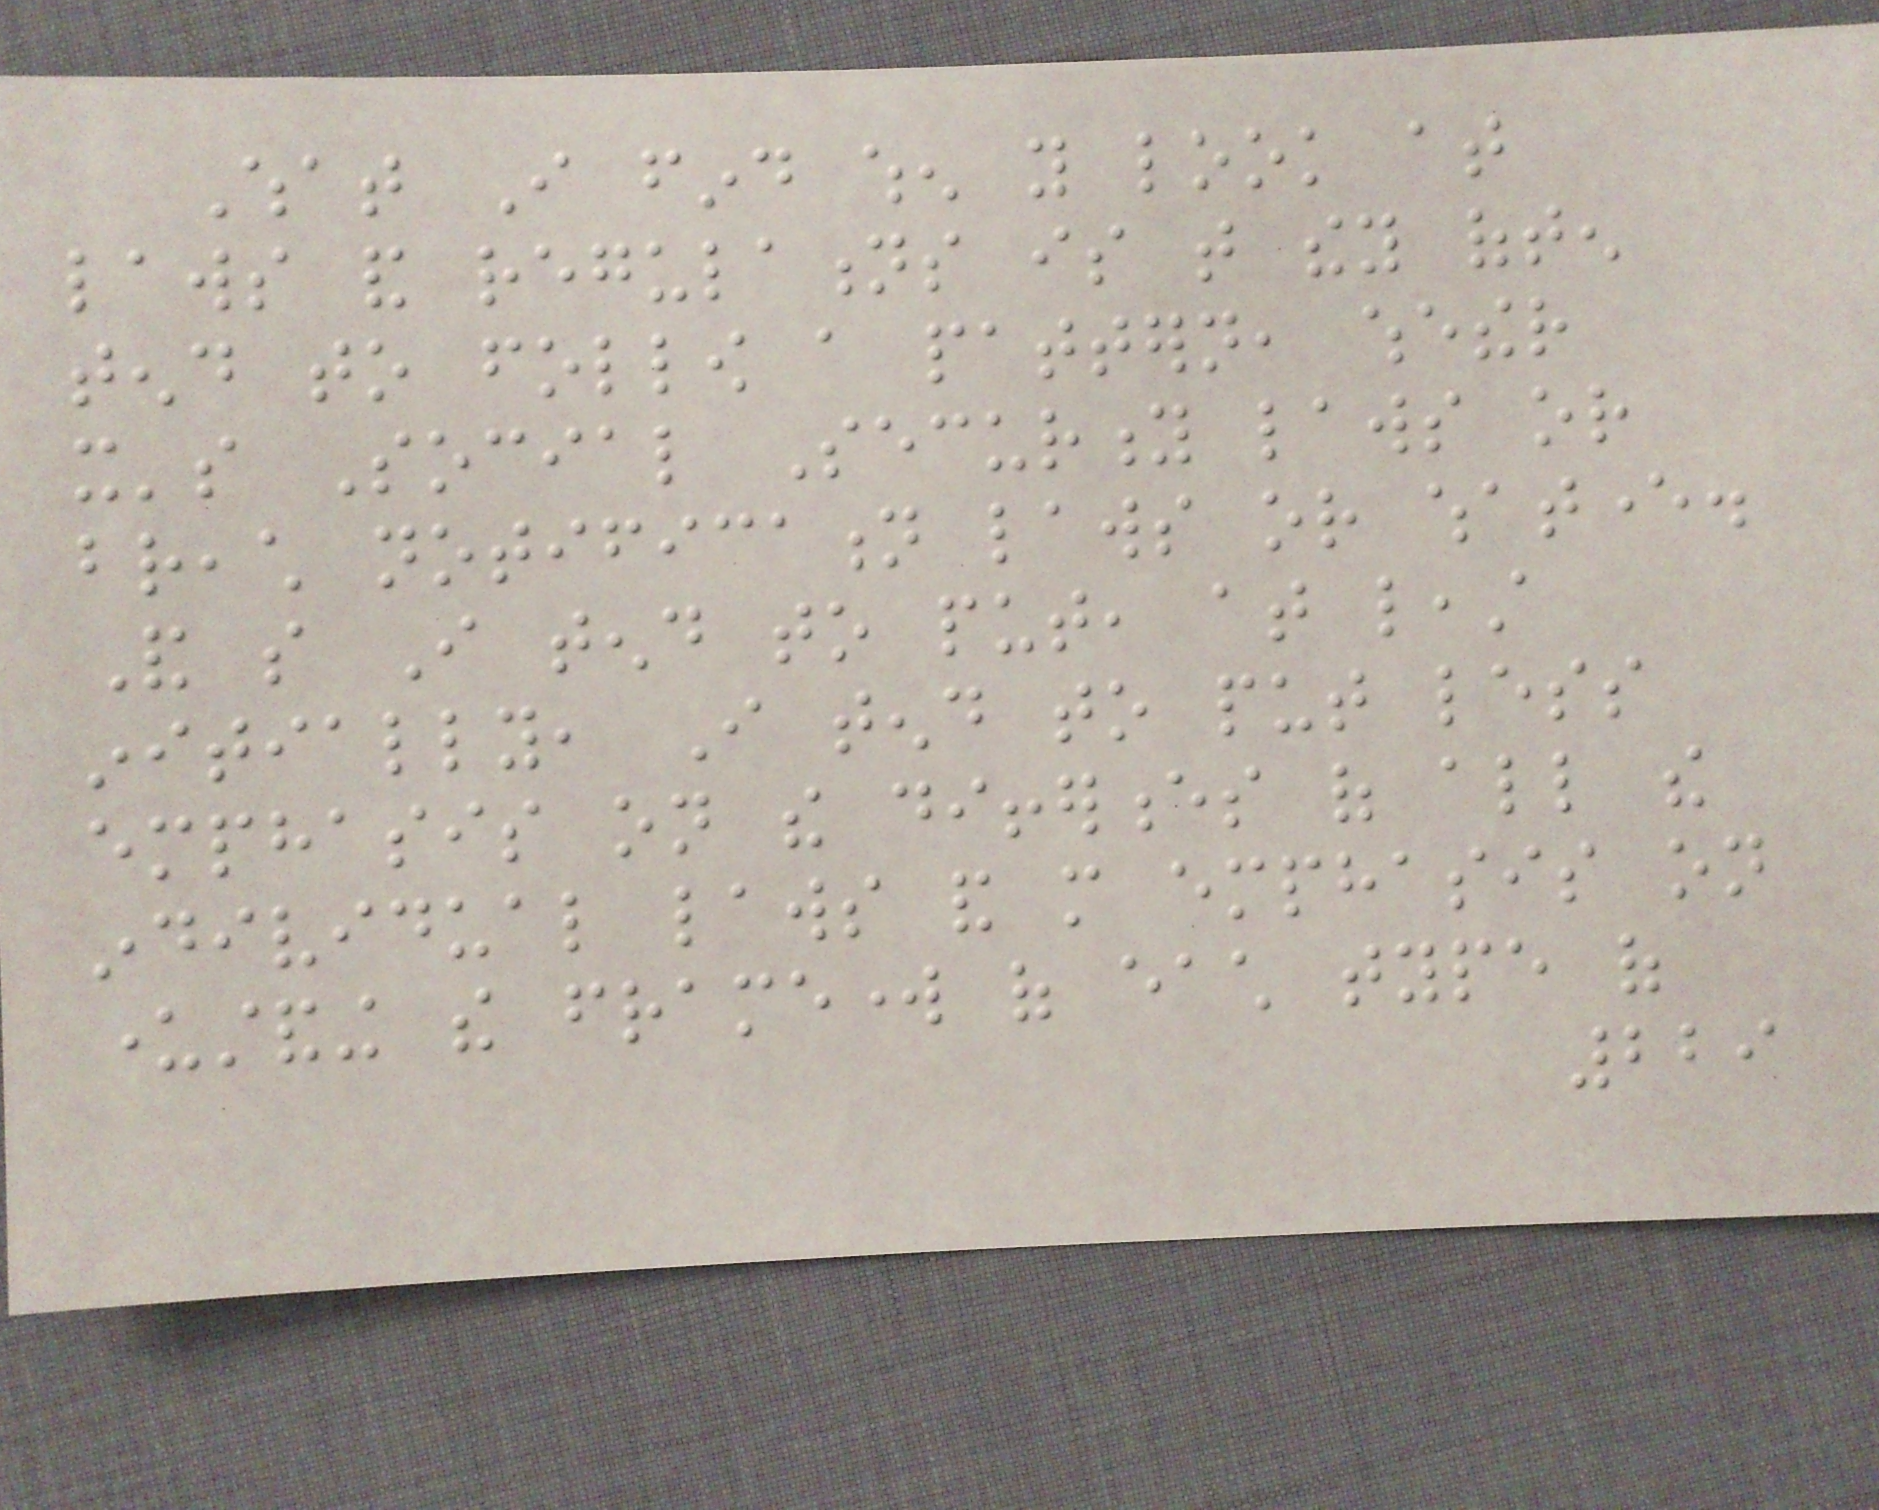What I find when you look at
laws and regulations is that they often
tend to follow a pattern, whether
it's Social Security laws or
breach notification laws or whatever.
And so I tend to put, at least
initially, I tend to put less
emphasis on the differences of all the
individual laws and more emphasis on
understanding the framework of each type of
229
